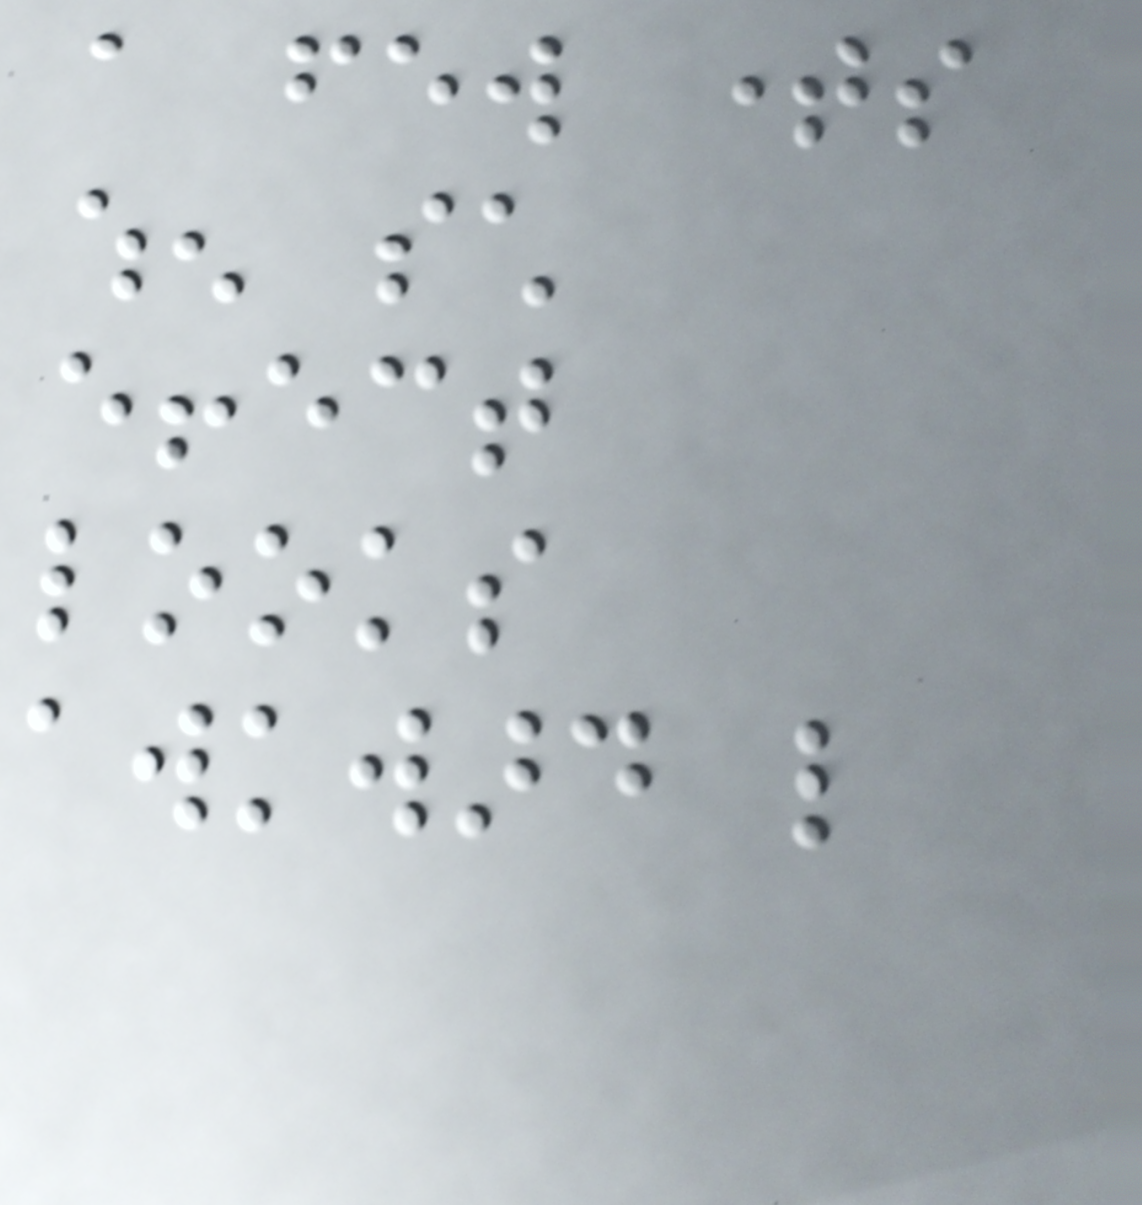a few times
when such
effect
looks
awkward like
